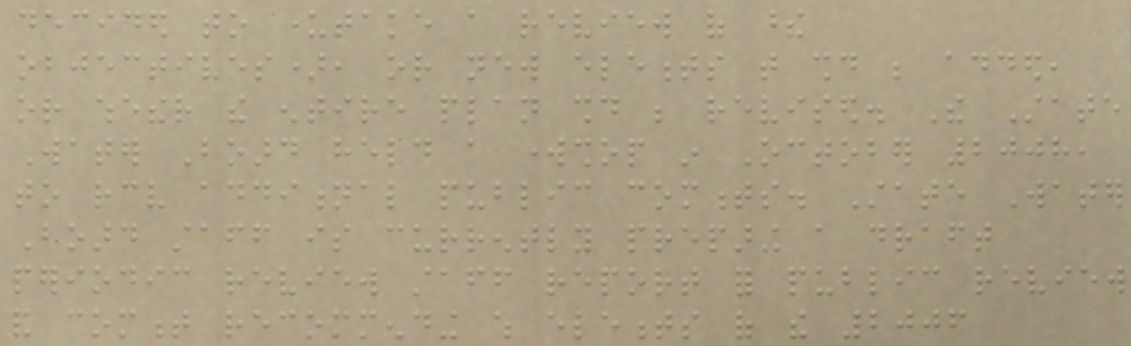decided to undertake a review of these
objectives), or new elements that should be added,
or whether the entire plan should be revised. The State
Water Board held a workshop in October 2008,
to receive additional public comments. State Water
Board staff is currently preparing a draft
periodic review staff report for public review
and comment recommending which elements of the 2006
